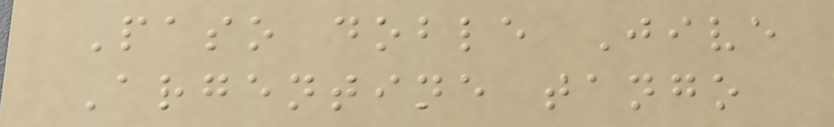Paso doble Jive
Argentine tango
